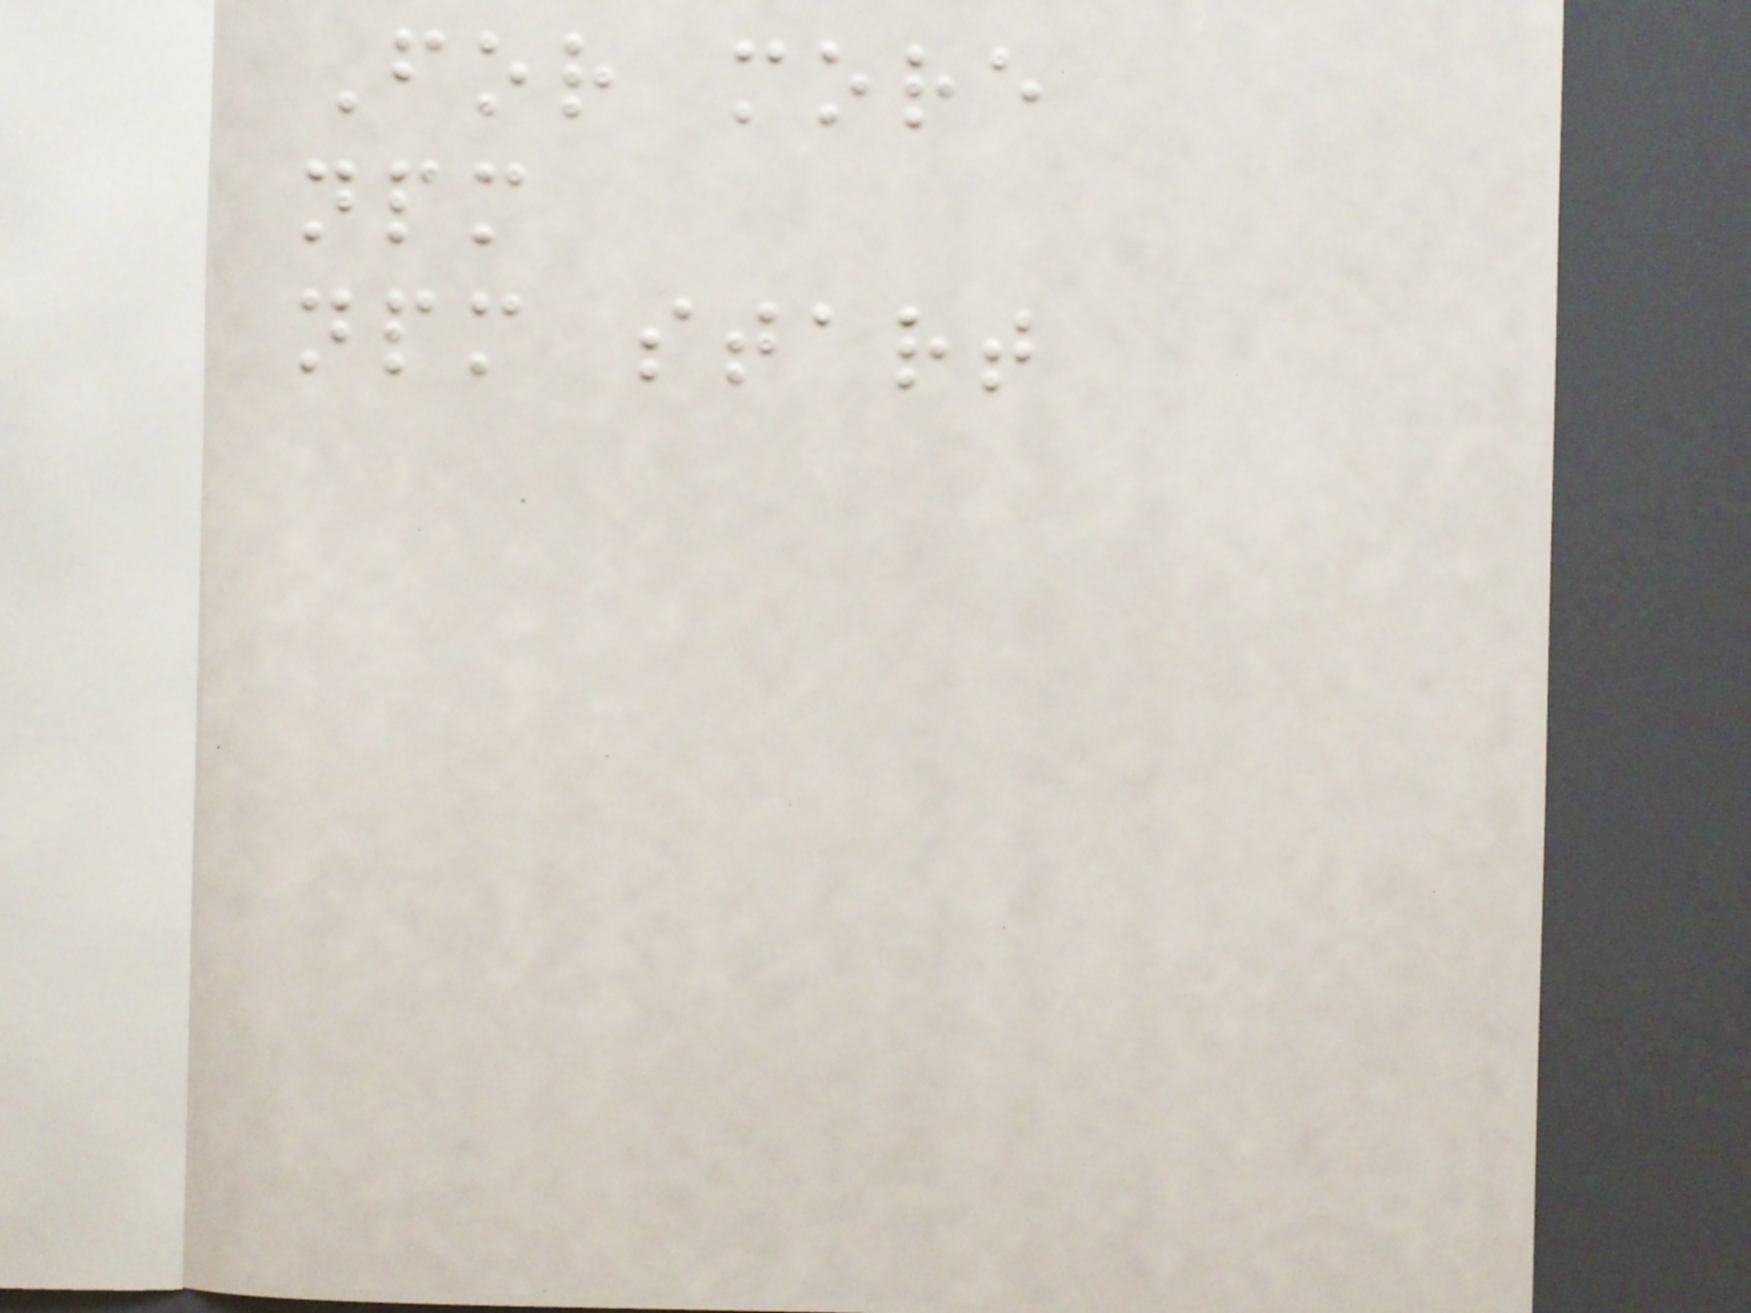For more
npm
npm start
